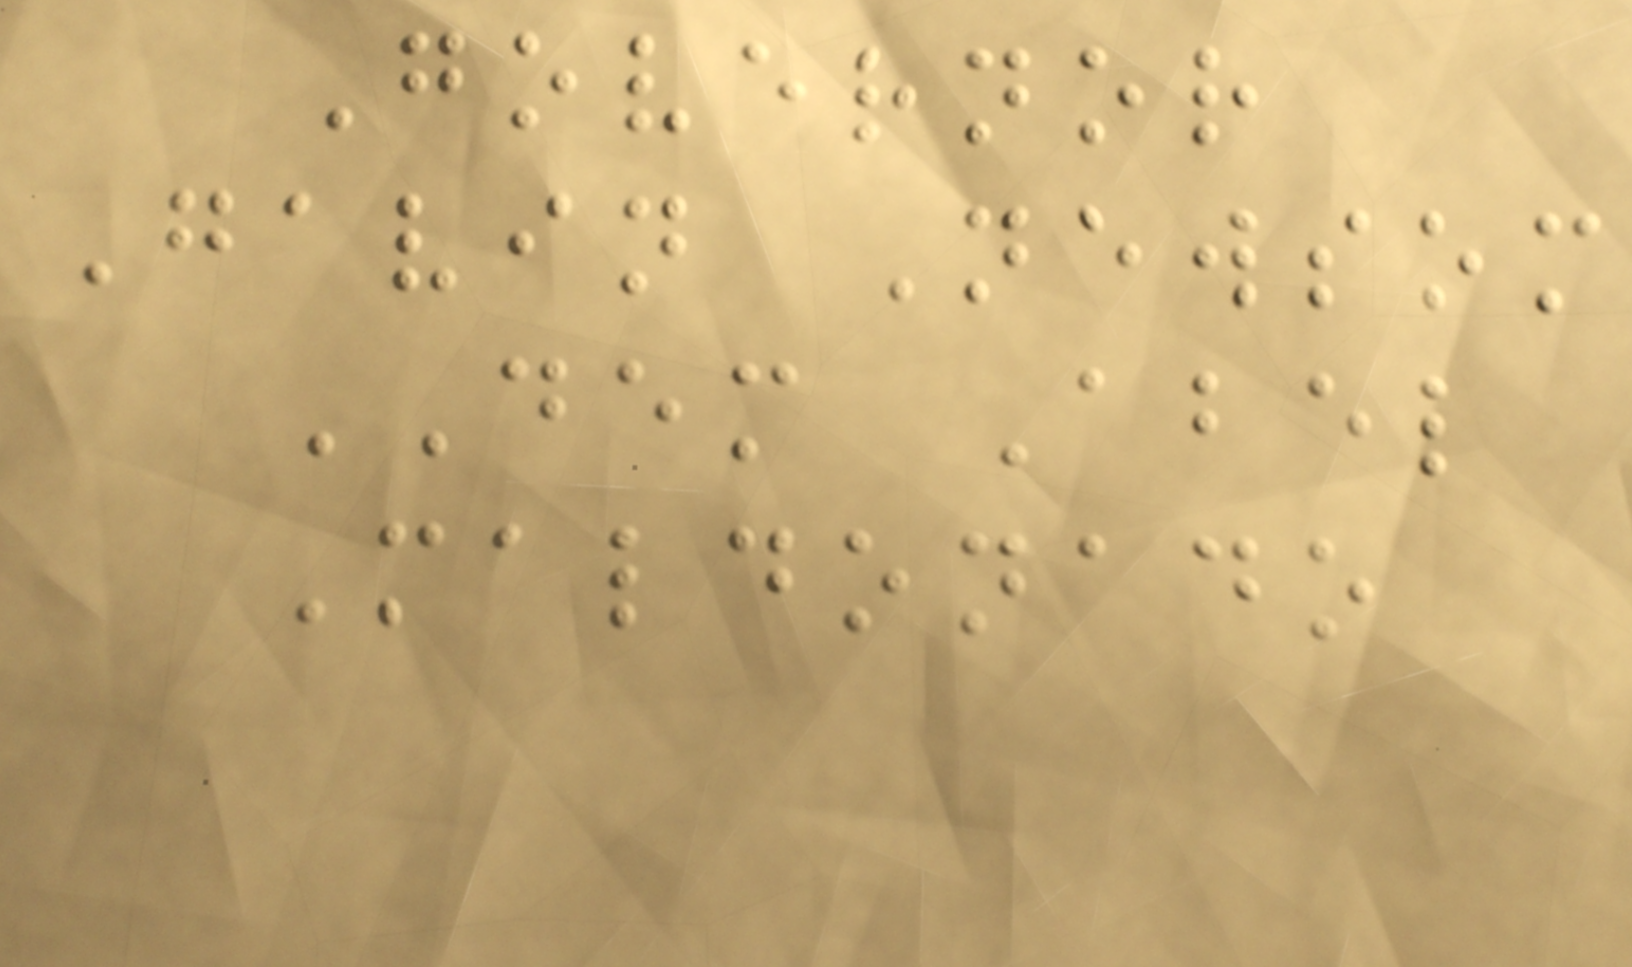Governor
Gavin Newsom
DEM Abel
Maldonado
